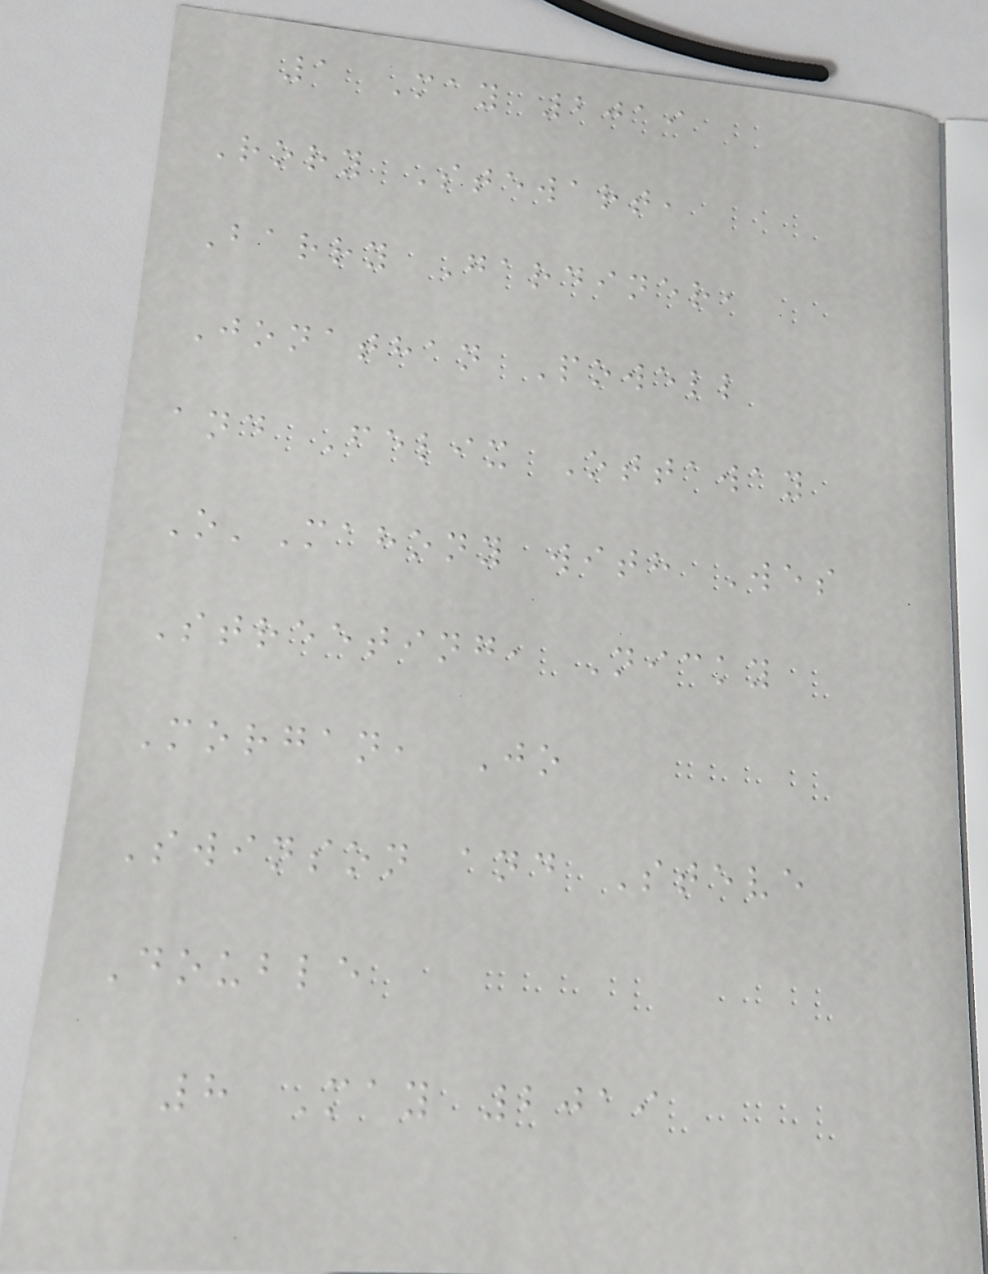1 May 2019
Rory Stewart,
Barry Gardiner,
Jonathan Powell
and Felix Ottaway
O'Mahony with Wes
Streeting, Nicky
Morgan, Jo
Swinson and Steve
Double
8 May 2019
